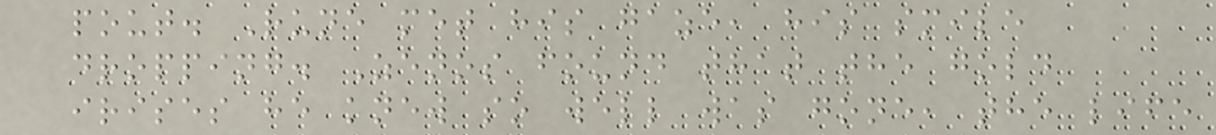pout. Rune met his gaze, his smile
dropping. Zenos found that the gold
irises he knew so well was gone, the life
